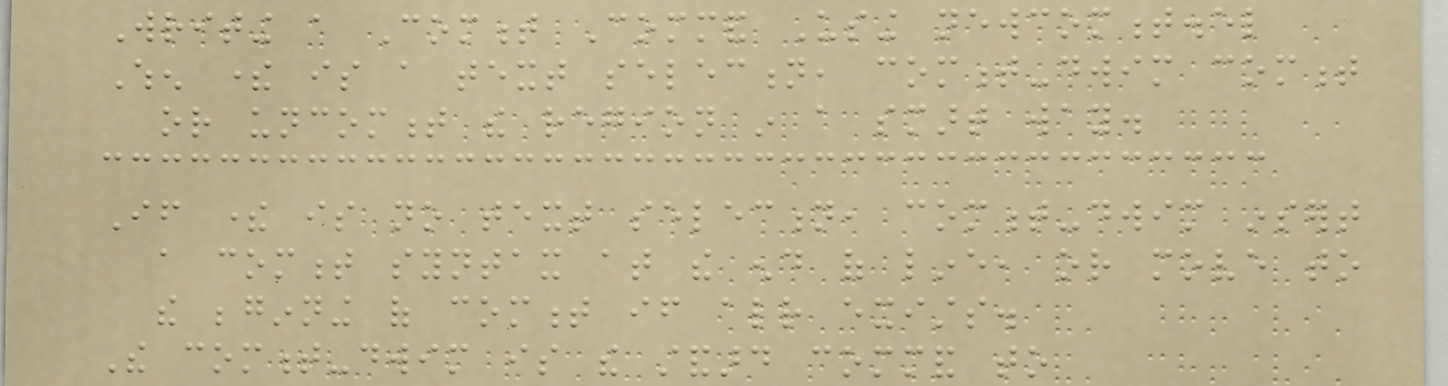Writing a Comment Command Using newcomment.el
When there is a text selection, comment-dwim comment
or uncomment the region in a smart way.
If there is no text selection, comment-dwim insert
a comment syntax at the end of line, or move to
the beginning of comment if already exists.
The comment-dwim is the standard command to
